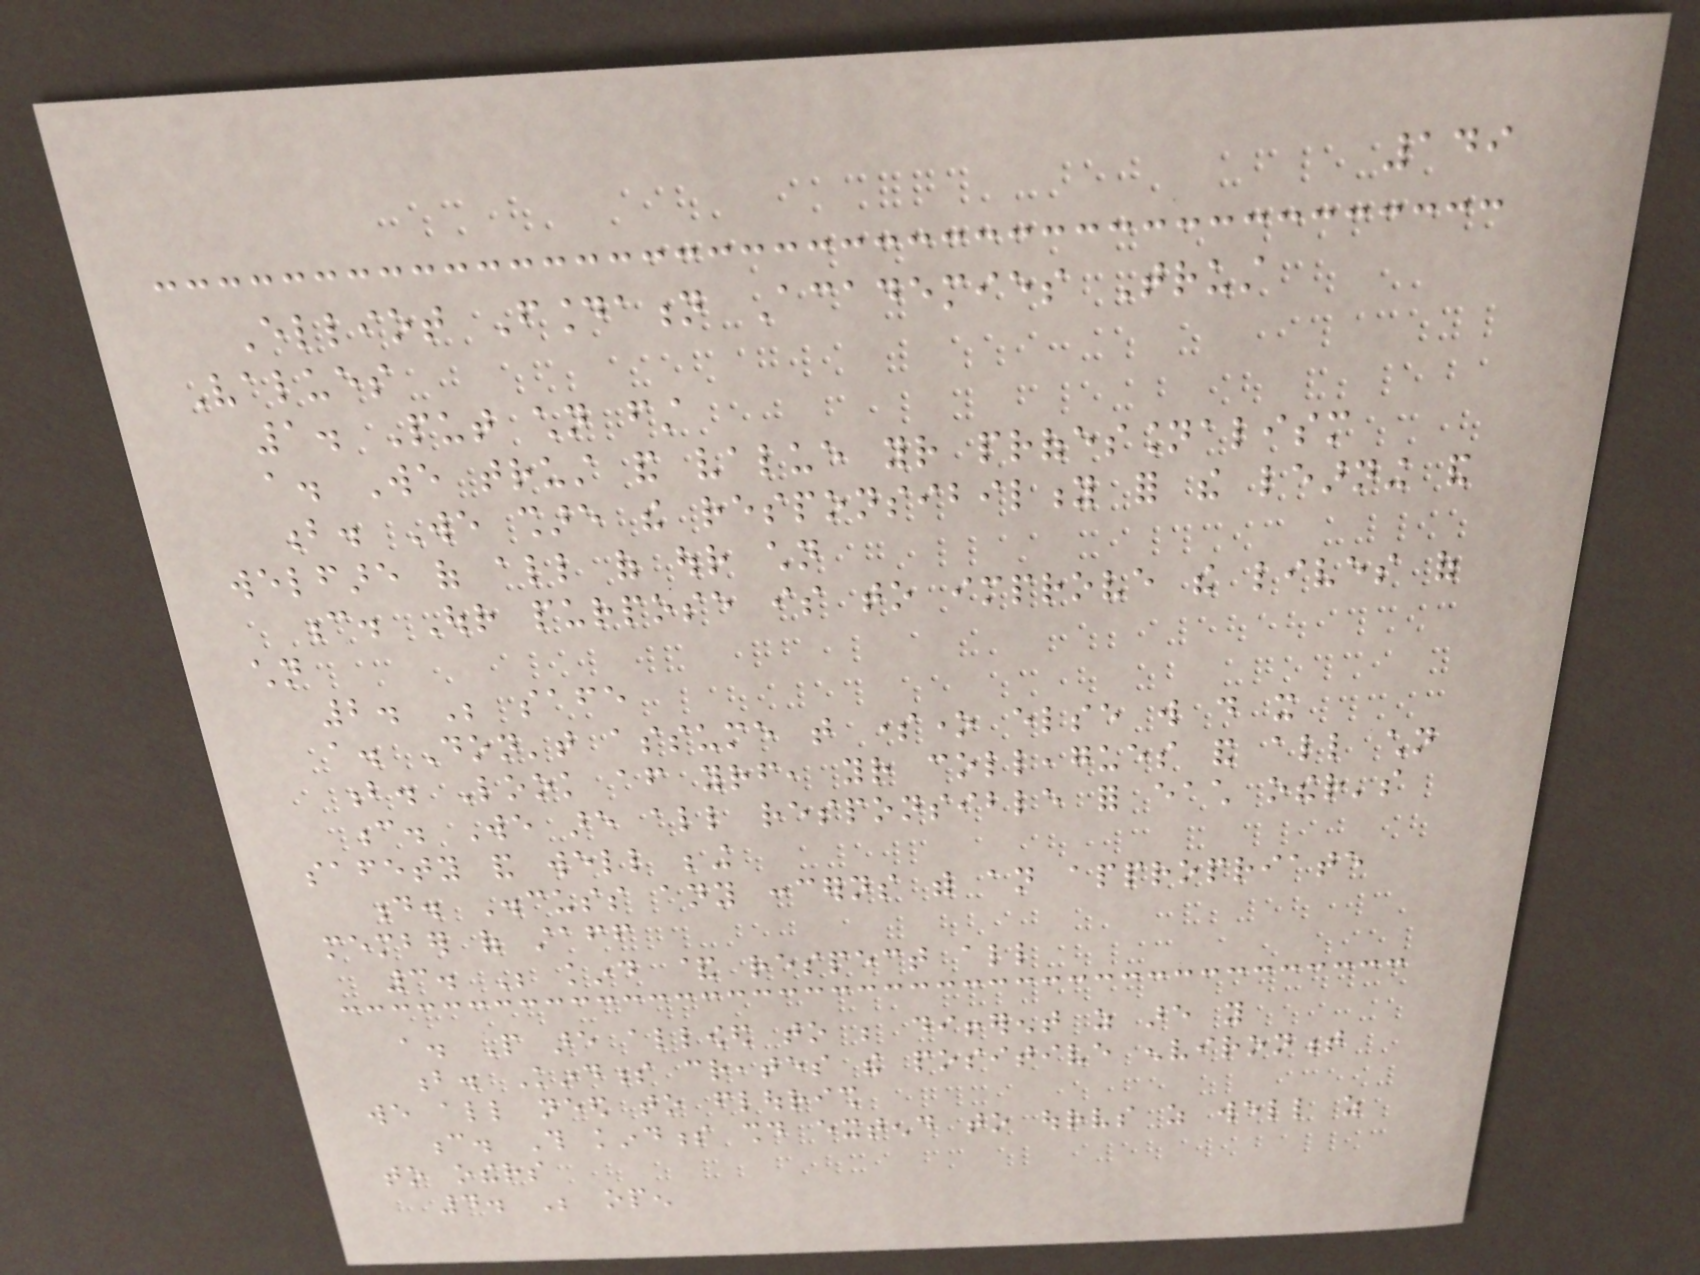149
Elliot Foundation Academies Trust
Values
1. Put children first
a. We trust and value your professionalism
b. We share the responsibility for the learning and
welfare of all of our children
c. Our purpose is to improve the lives of
children
2. Be safe
a. Don't assume that someone else will do it
b. Look after yourself, your colleagues and all children
c. We are all responsible for each other's
safety and well being
d. Discuss any concerns with an appropriate
member of staff
3. Be kind & respect all
a. People are allowed to be different as are you
b. Kindness creates the positive environment
we all need to flourish
c. This kindness should extend to ourselves as well as
to others
4. Be open
